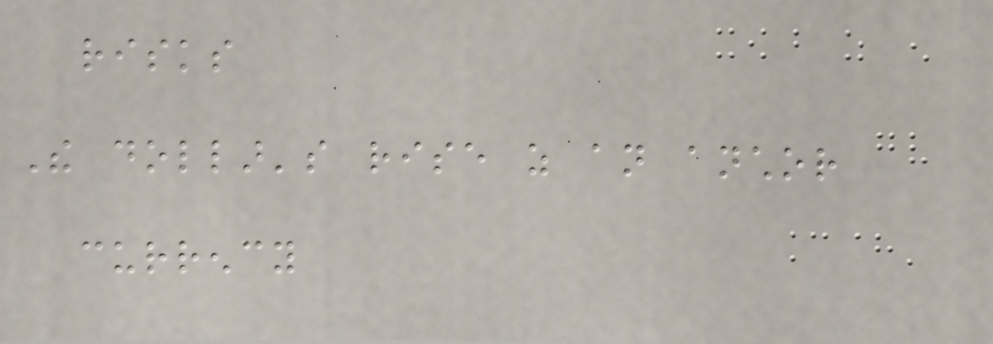risks
The dollar's rise as an anchor
currency
